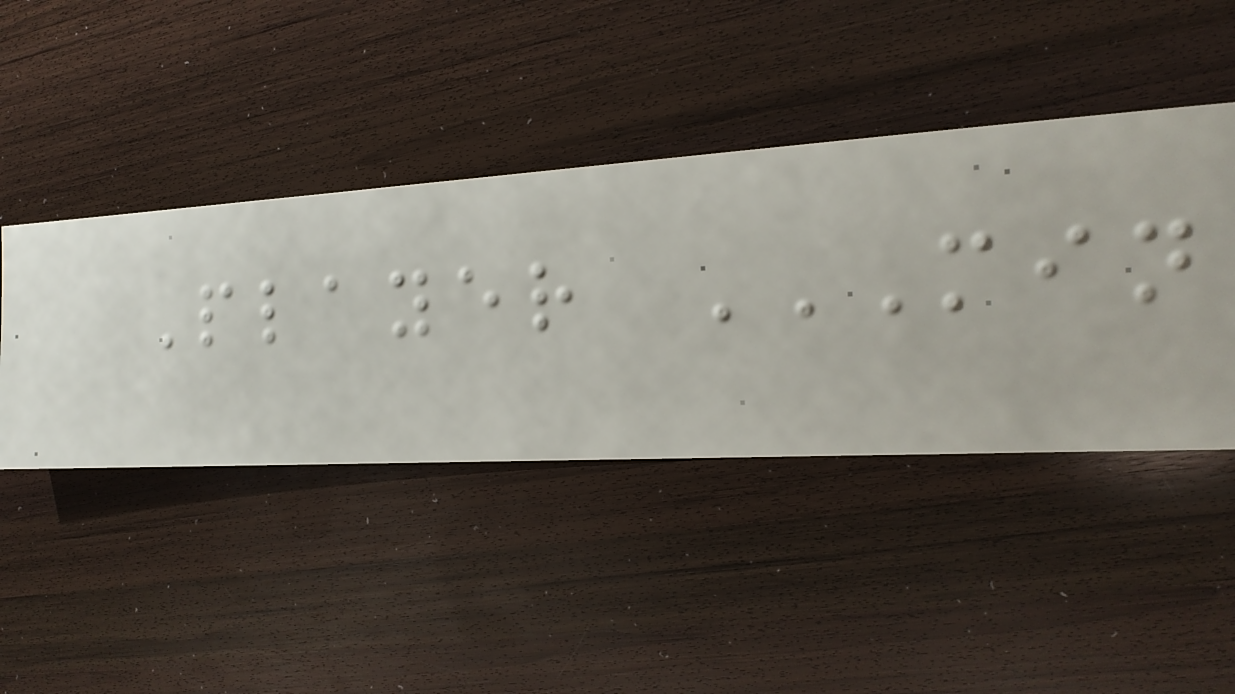Player MIN
